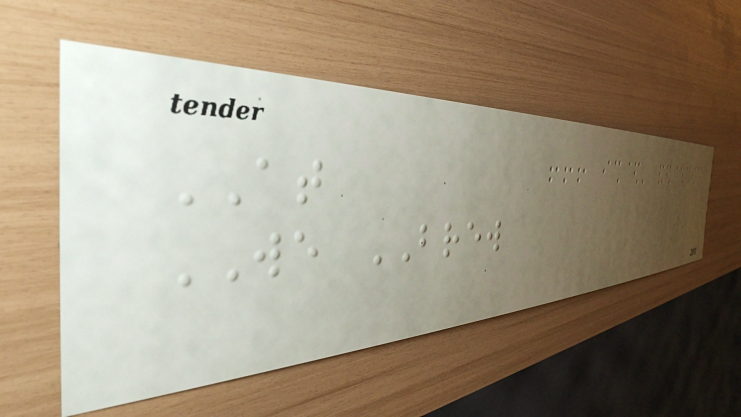AT
WE BREW
